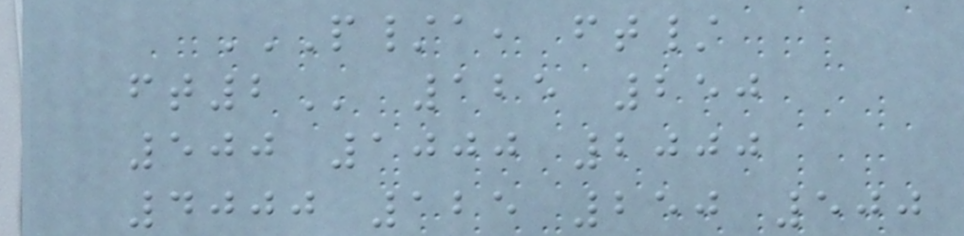P/A, FT/
FT2 125 250
500 1000 2000
4000 125 250 500
